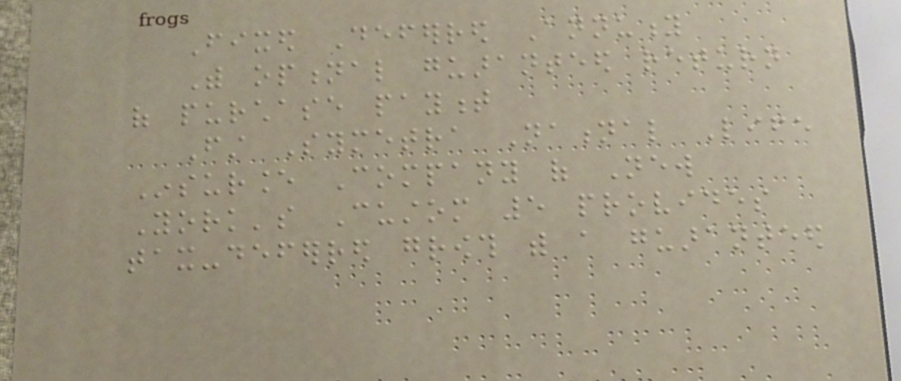Fixed Deferred Annuity
With optional guaranteed return
of purchase payment
First Symetra National Life
Insurance Company of New
York's Custom 5 provides
tax-deferred growth with a guaranteed
